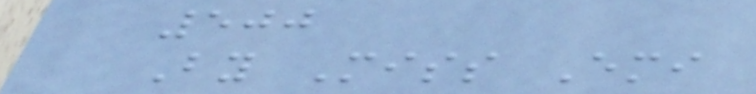500
By Miss Emi
